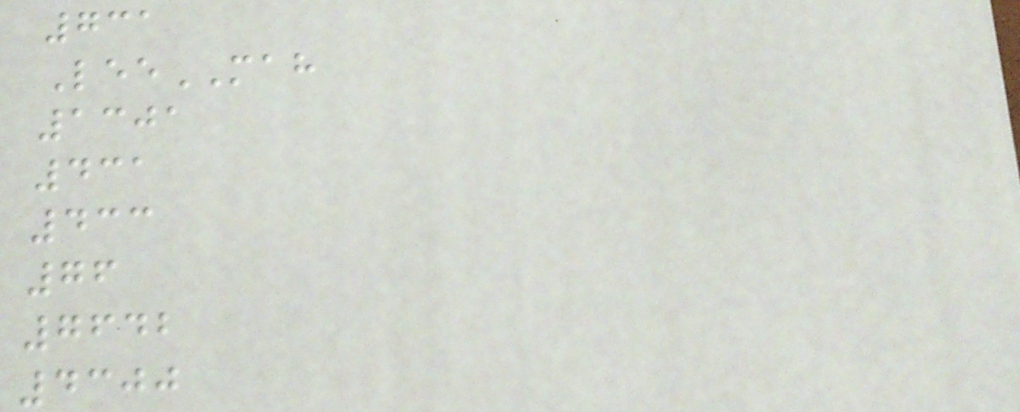731
LeeMAH
1301
431
433
76
7642
4300
